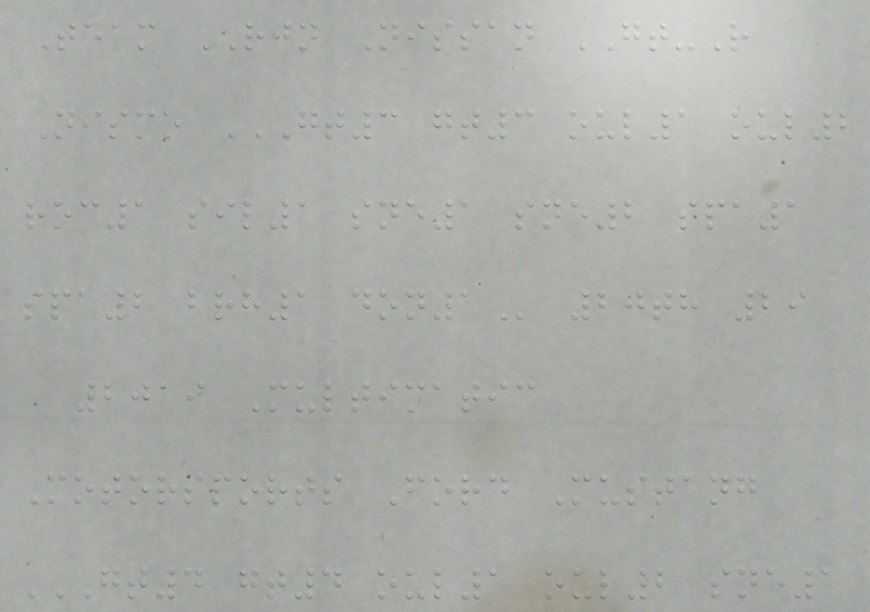Team RJN Nissan GT-R
Nismo GT3 GT3 OUL1 OUL2
ROC1 SIL1 SNE1 SNE2 SPA1
SPA2 BRH1 DON1 20th 29
2019 Multimatic
Motorsports Ford Mustang
GT4 GT4 OUL1 OUL2 SNE1
